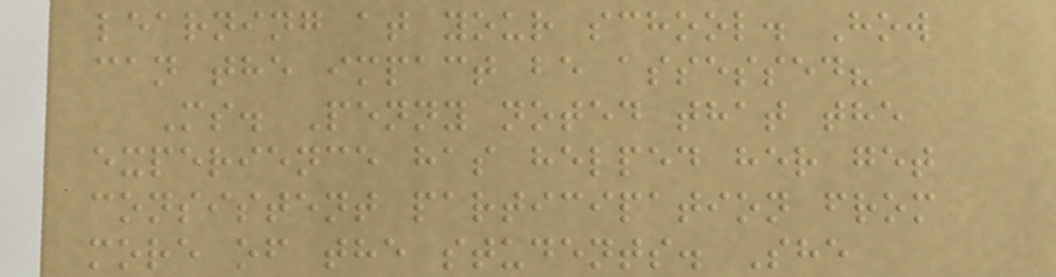learning at your school. How
can the impact be assessed?
Ms. Penny noted that the
experience has helped her get
consistent participation from
more of the students. She
